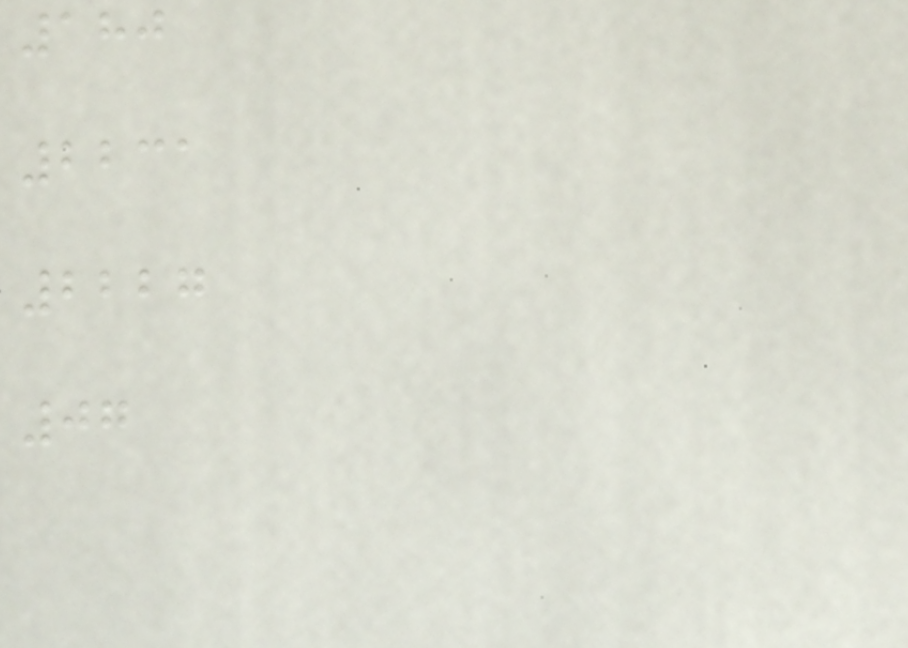180
2231
2227
07
